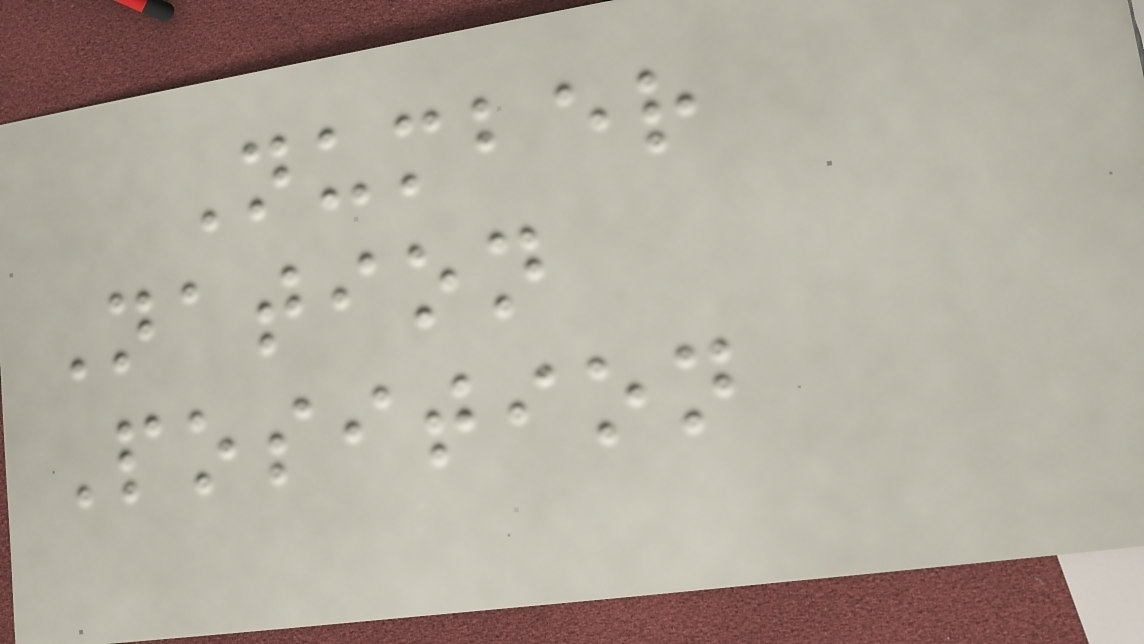Number
Nation
Position
